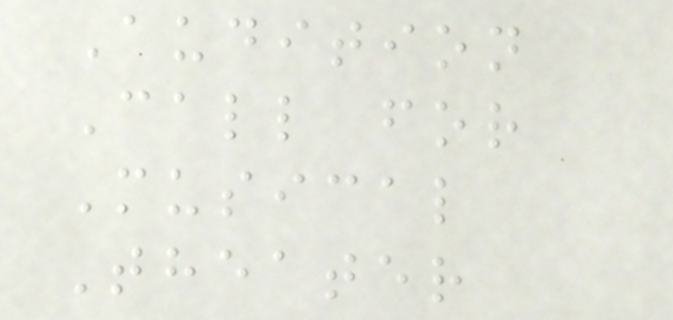Audition
Call for
Musical
Theater
